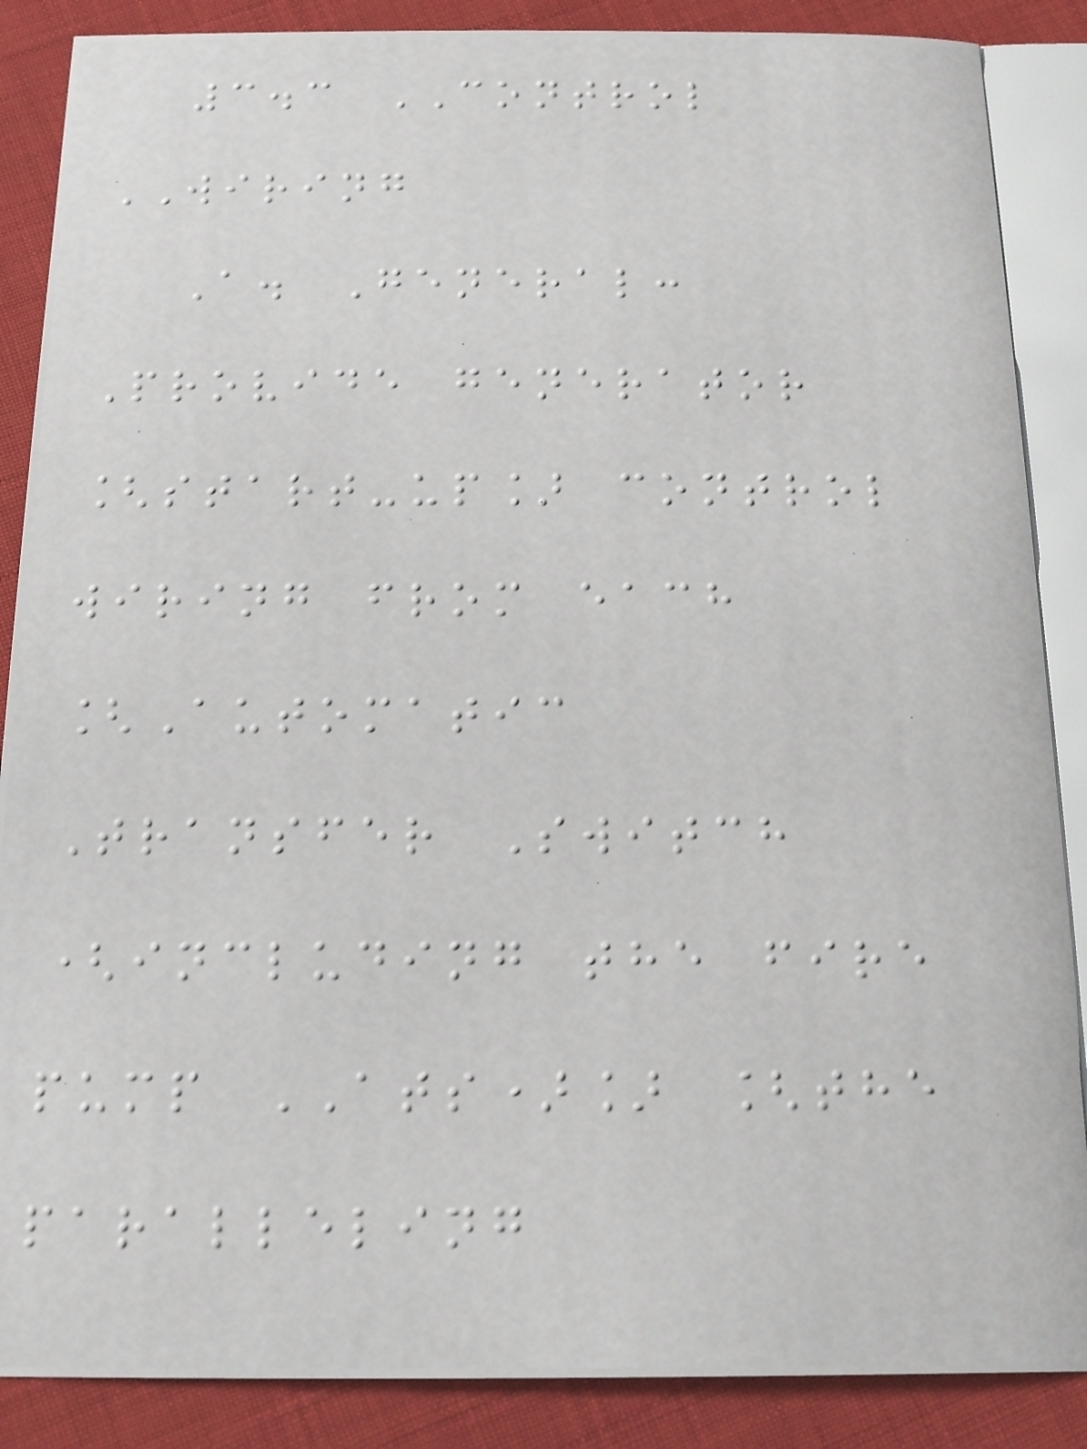3.3 CONTROL
WIRING
A. General:
Provide generator
[start-up] control
wiring from each
[Automatic
Transfer Switch
(including the fire
pump ATS)] [the
paralleling
